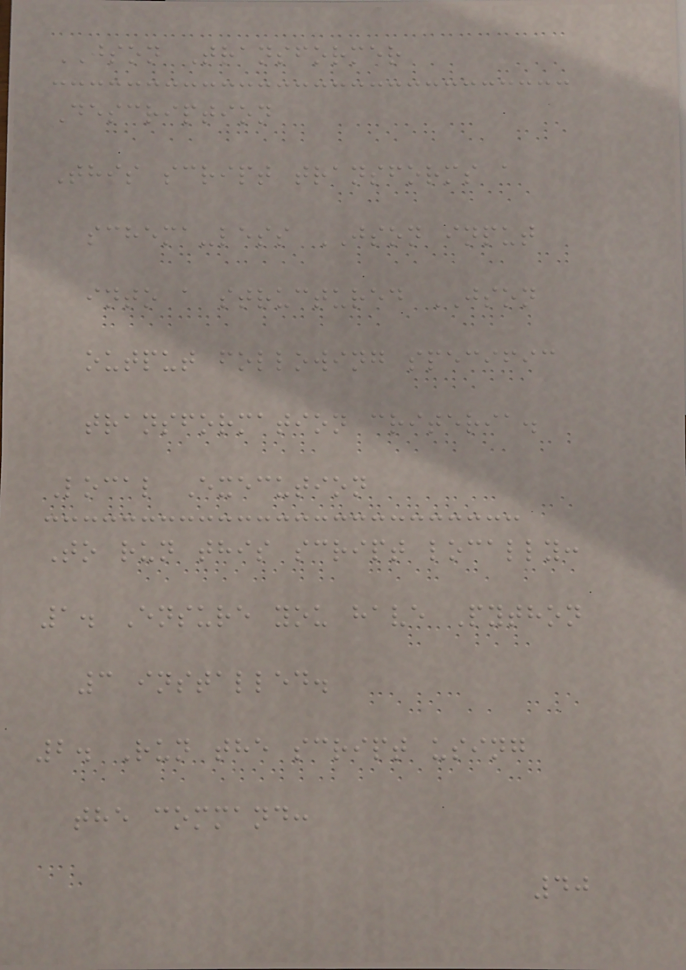JSON Transformer
Description
This script transforms a
schema-less JSON input
into a structured JSON
output following specific
transformation criteria.
Local Execution
To run this script locally:
1. Ensure you have Python
3 installed.
2. Run the script using
the command:
40
